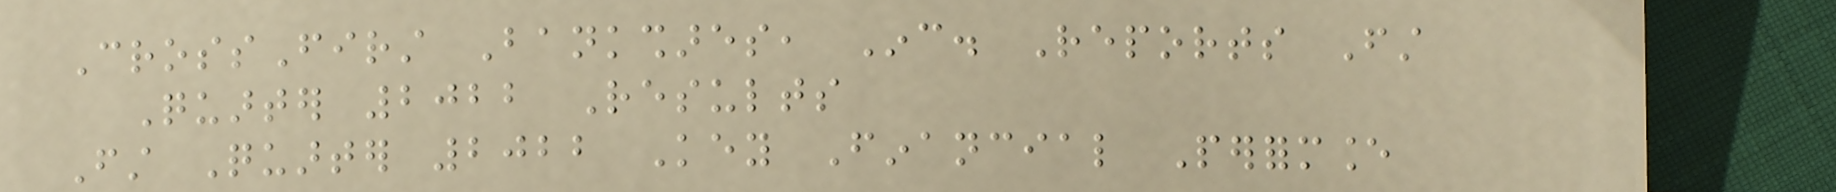CrossFirst Bankshares, Inc. Reports First
Quarter 2022 Results
First Quarter 2022 Key Financial Performance
